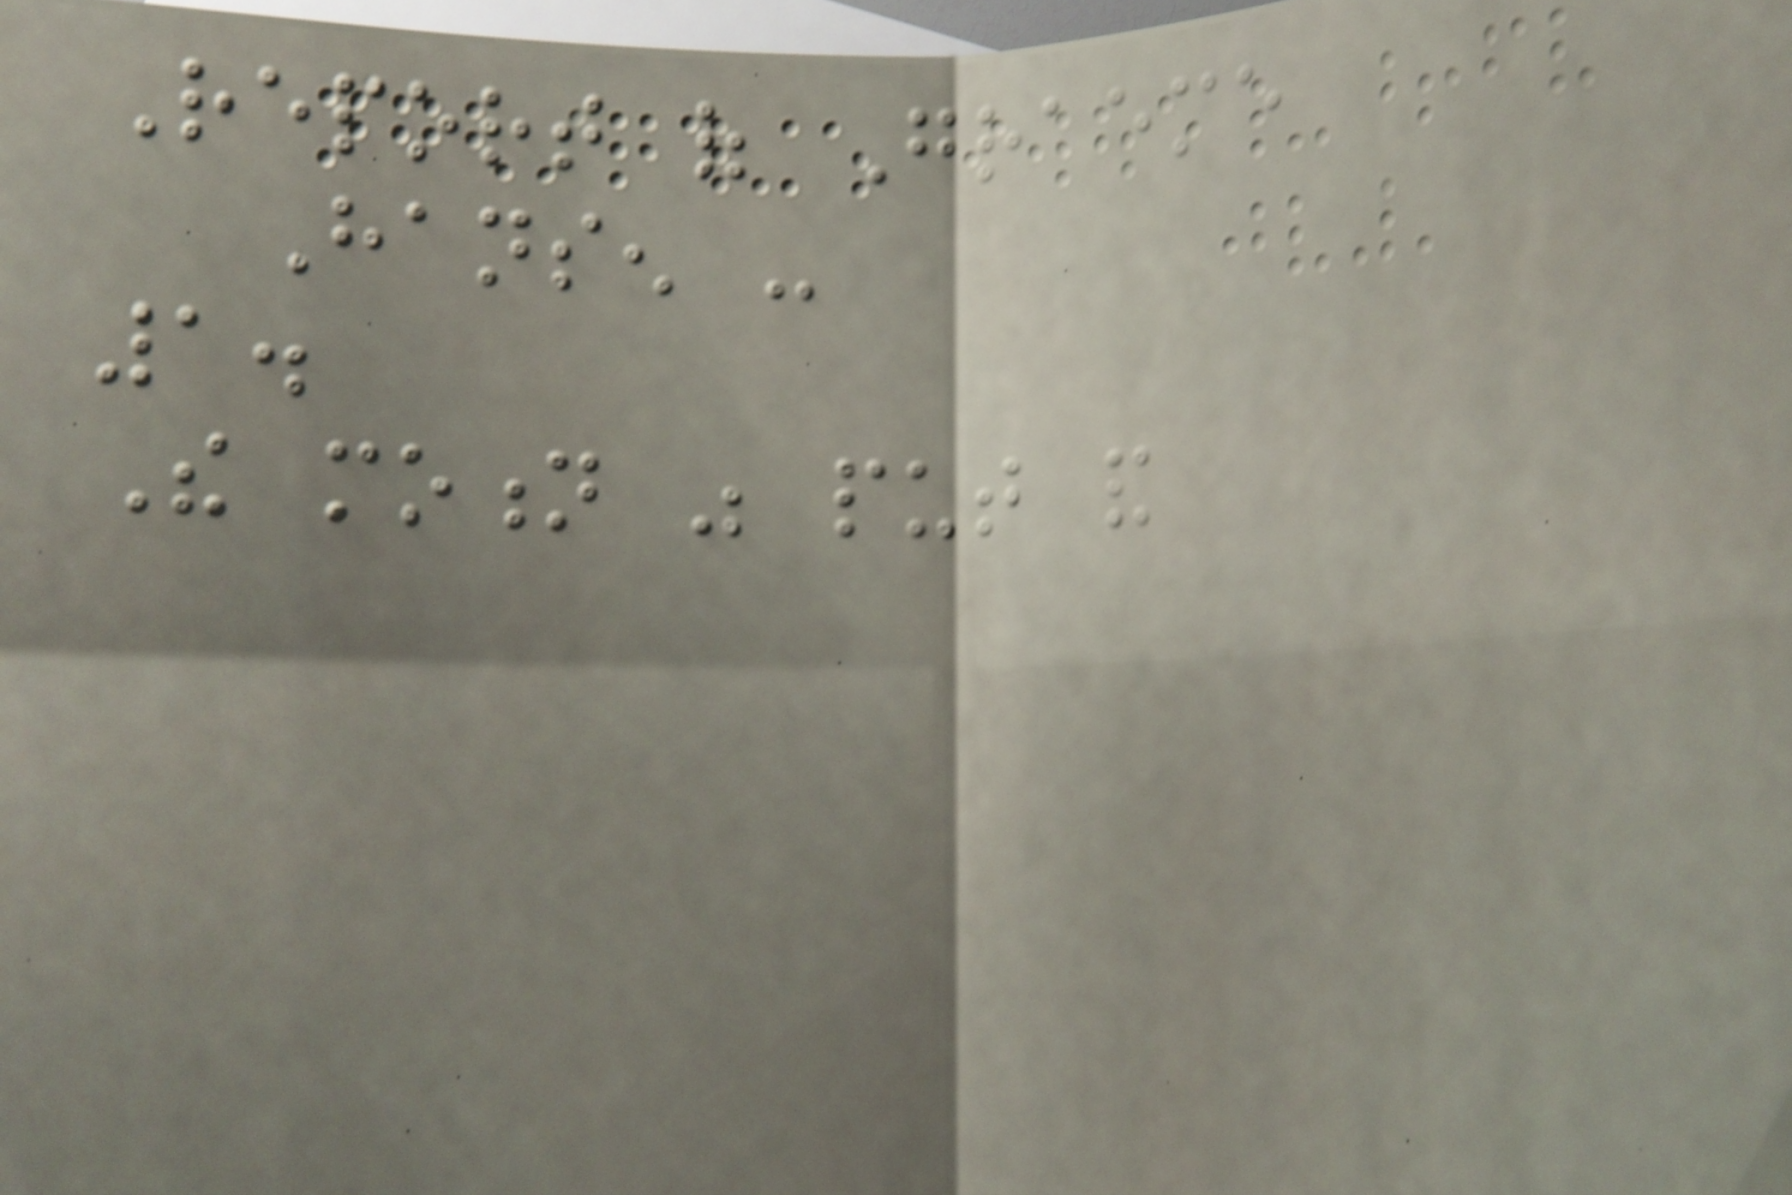Report of Graeme
Hansen -
1.
The motion was put and
